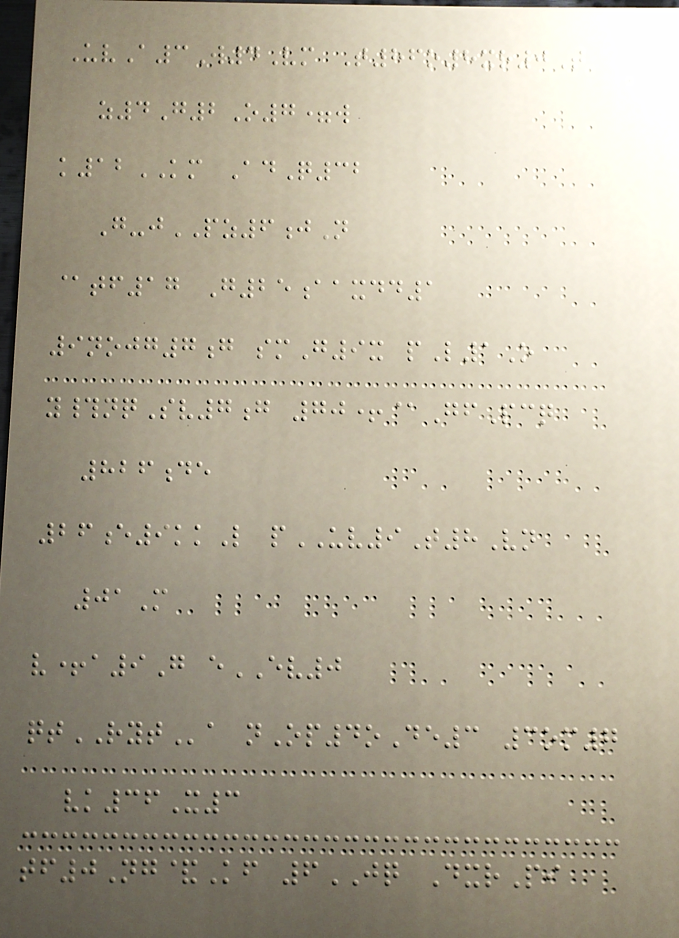UvA3W4Vm T86o8xr0T
z4G2O7=w
k12KM AdQ32
G-jPZ6jN
@tf17 G25aaxdd1
9nojg7g smG9x pL1O
y#nqSv7g 70+@GfPcq
826de
26e9kkL pUV9T8Vn
01M
v+a9G eEV0
qtRYTa nOp4oDe3 3om7
vk36X3
tf0Ng&Kf 6JQ DxrPi
